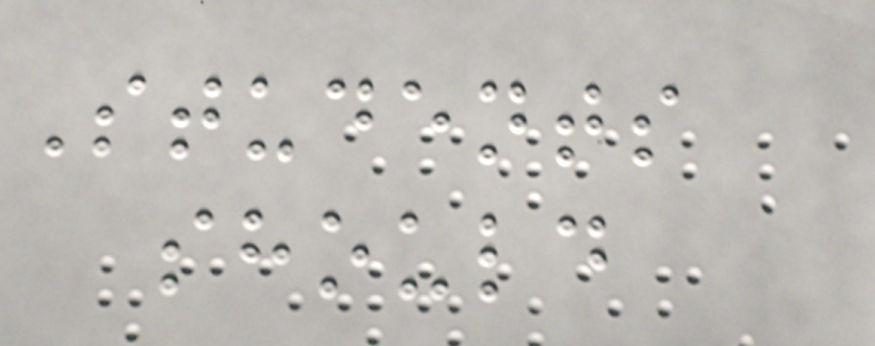Students
should
